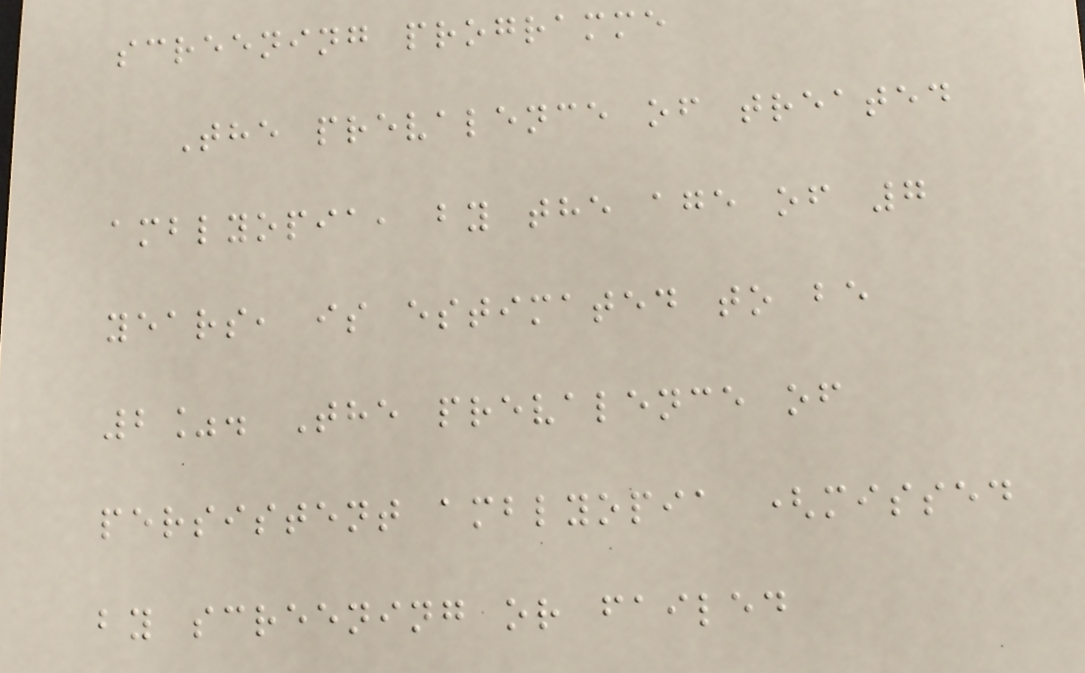screening programme
The prevalence of treated
amblyopia, by the age of 7
years, is estimated to be
2%. The prevalence of
persistent amblyopia (missed
by screening or failed
